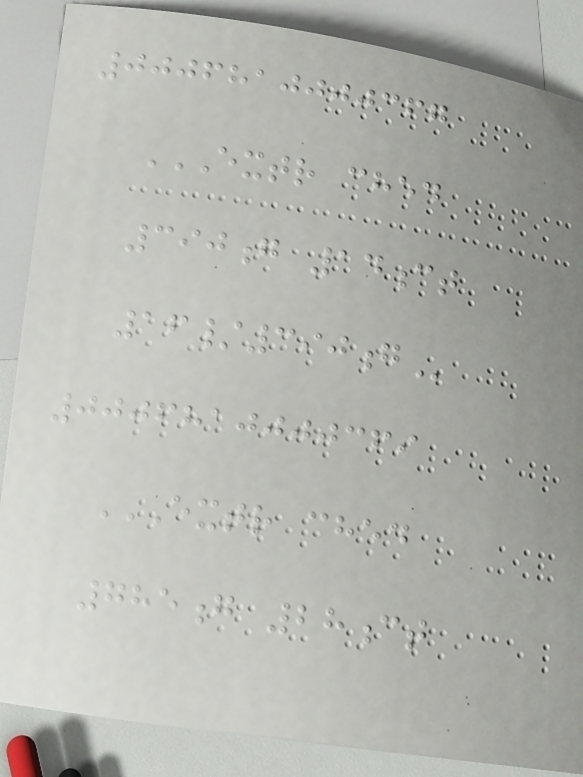0006810000367
EXTR CHED
390G 14CT
16/390G
0006810000369
EXTR CHED
785G 28CT
